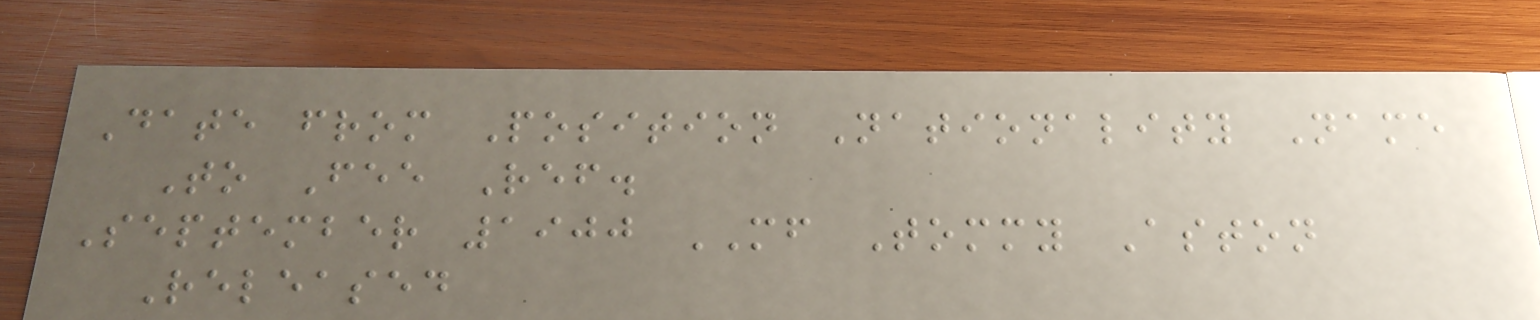Date from Position Nationality Name
To Fee Ref.
September 1900 MF Tommy Aston
Released
